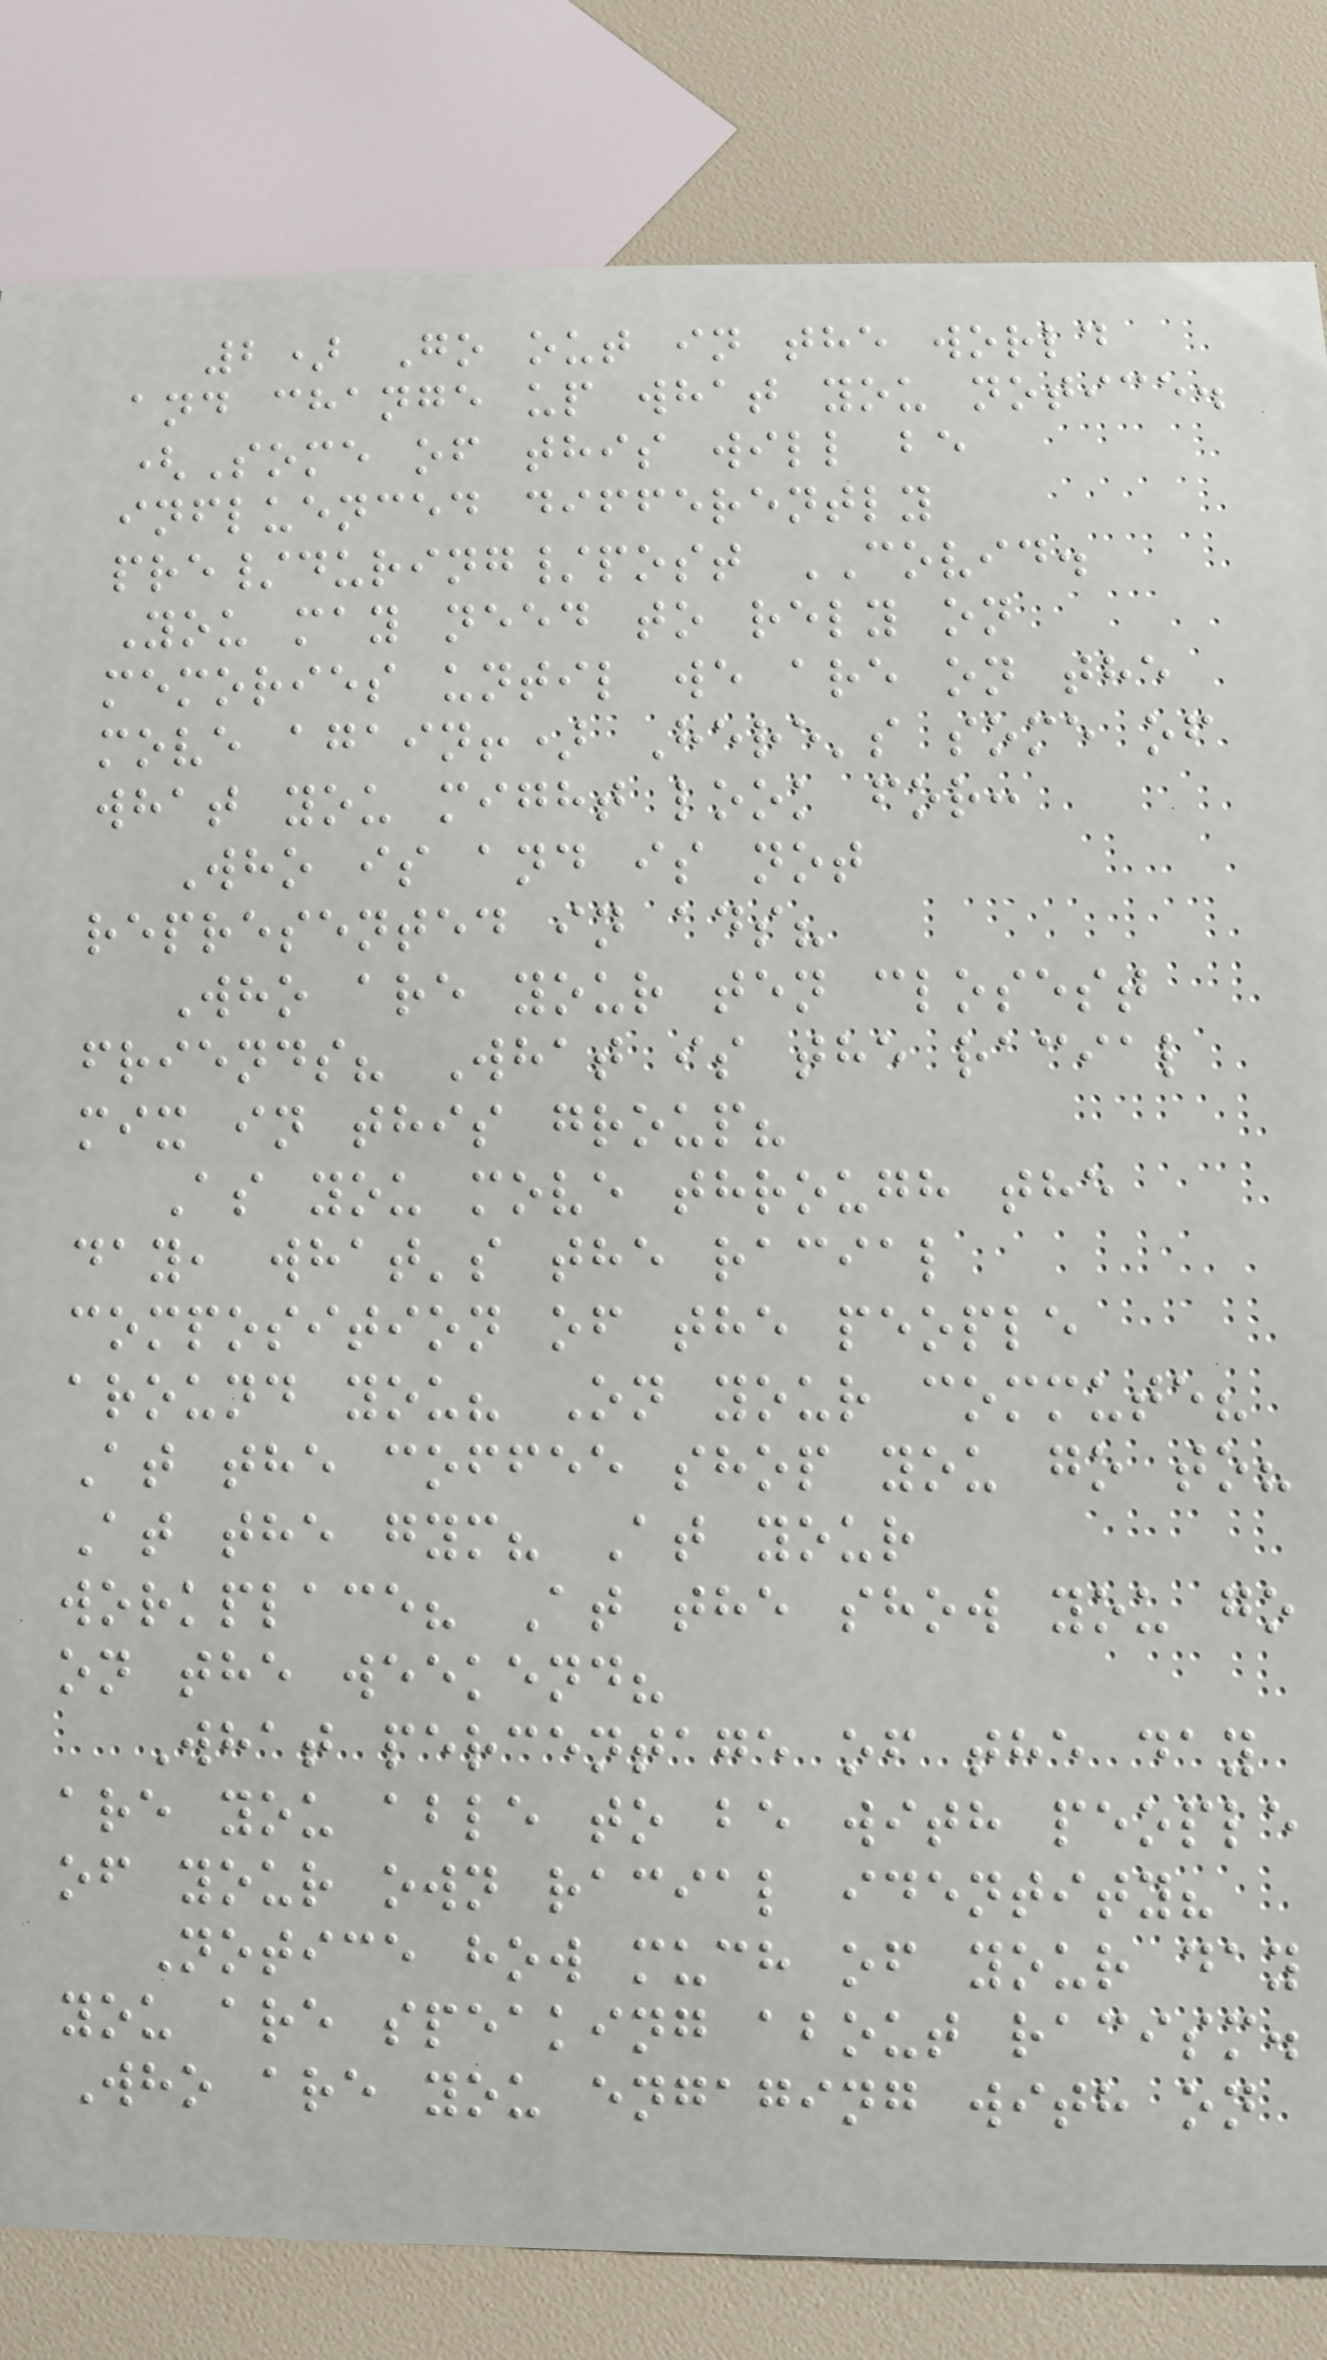2) Go out in the world
and change up what you notice.
(Some of this will be
influenced differently
pre/during/post COVID.
You may need to rely on
memories until we are on the
move again!) Here's some of
what you might look for:
Who is and is not
represented in ads?
Who are your ten closest
friends? What is the racial
mix in this group?
As you move through the
day, what's the racial
composition of the people
around you? On your commute?
At the coffee shop you go to?
At the gym? At your
workplace? At the show you go
on the weekend?
What percentage of the day
are you able to be with people
of your own racial identity?
Notice how much of your day
you are speaking about racism.
Who are you engaging with on
